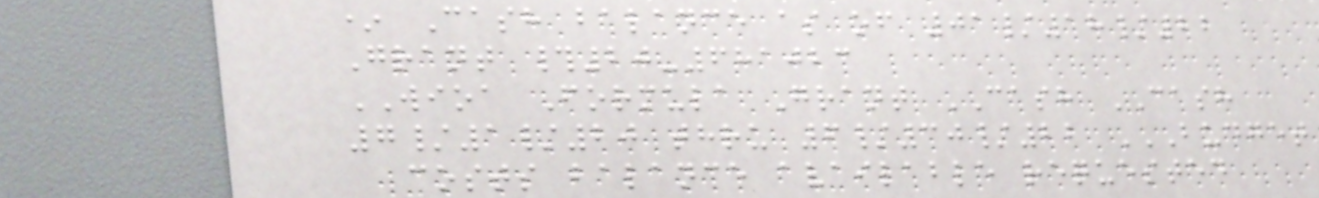* Cash balance as of 01/18/22
Grant #20-681023
WIOA Formula Grant CASH CASH
7/1/20 thru 6/30/22 BUDGET
COSTS BALANCE AVAILABLE REQUESTED
